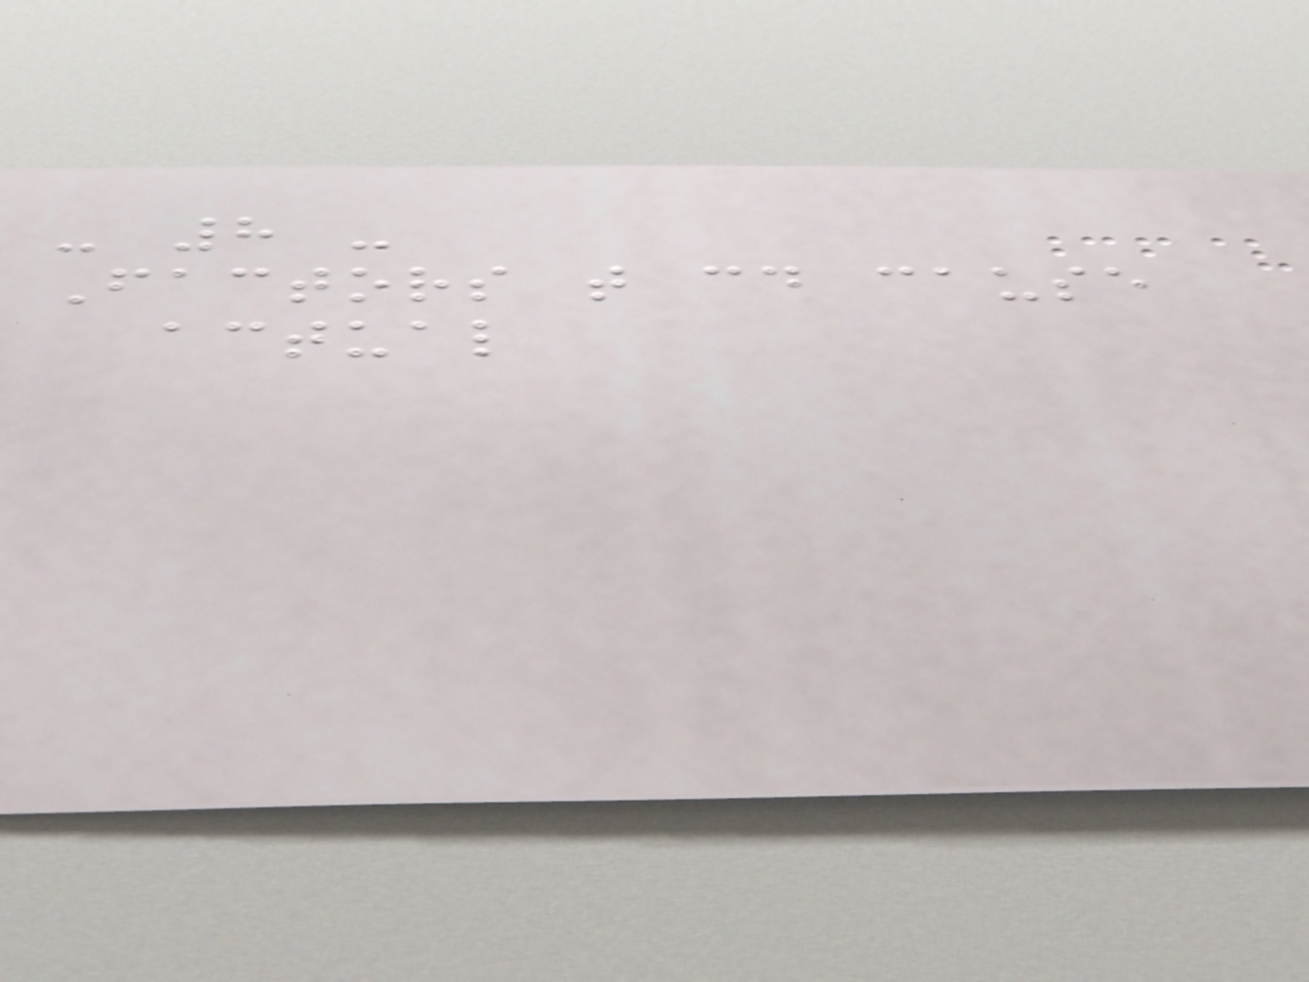- 8 -
Factors that could cause
actual
